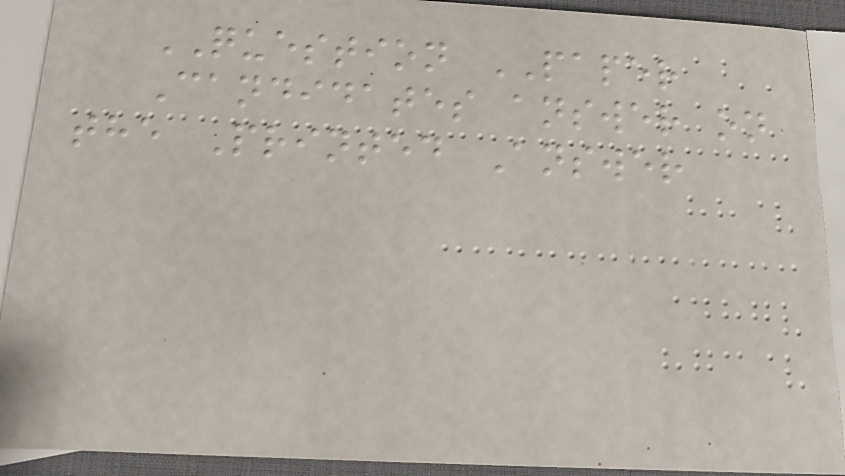QUESTION PAPER
Candidates answer on
the Printed Answer
